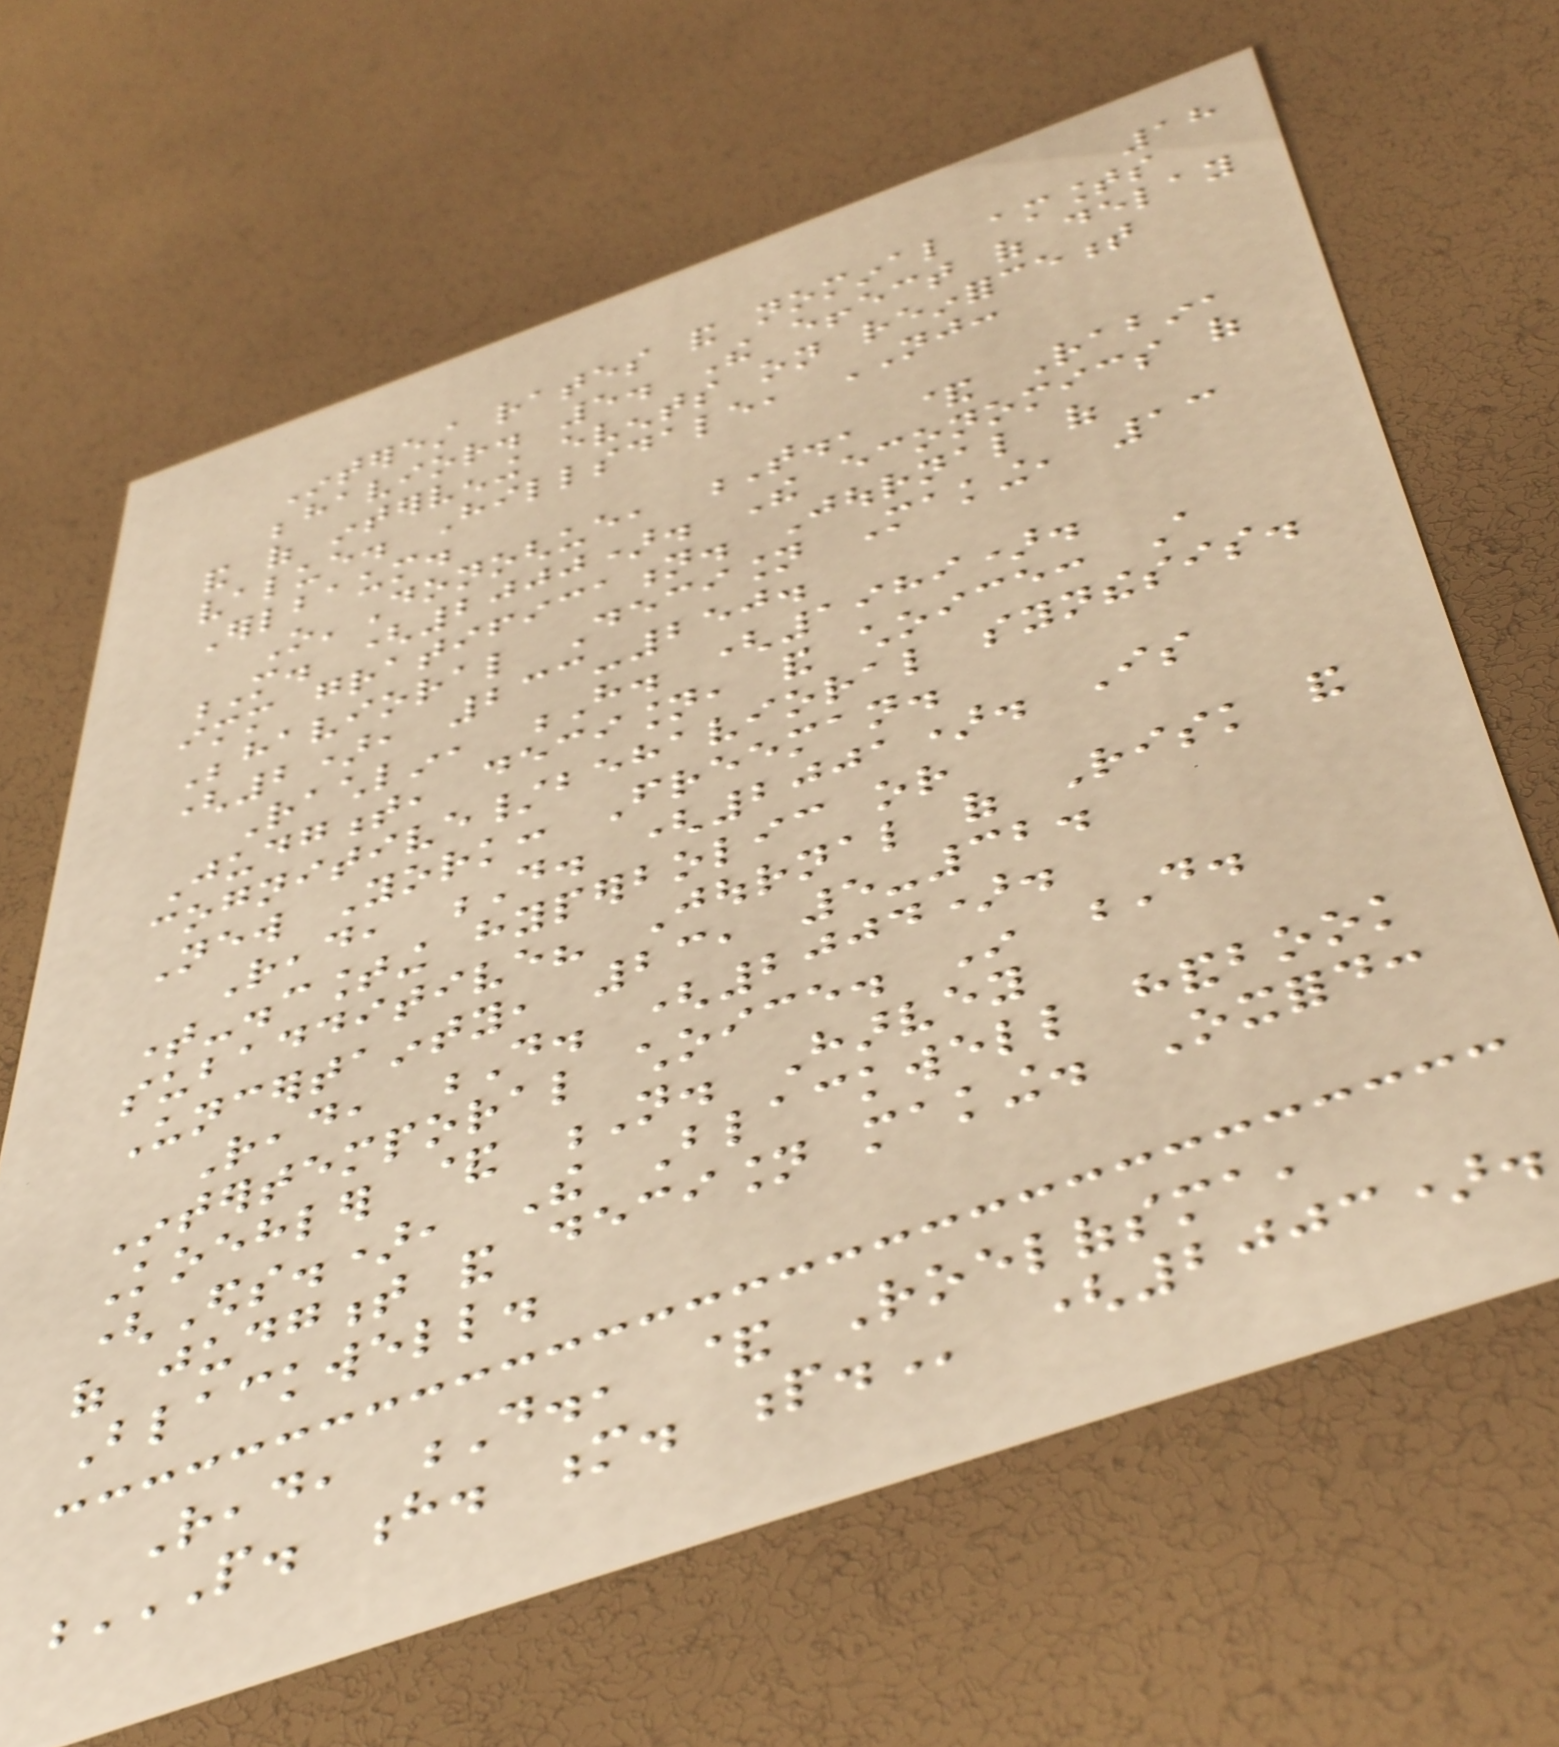18
Interest rates and nominal amounts
behavior. 5. The effect of delay
and of intervening events on reinforcement
value. Hillsdale, NJ:
Erlbaum.
O'Donoghue, T., & Rabin,
M. (2000). The economics of
immediate gratification. Journal of
Behavioral Decision Making, 13
(2), 233-250.
Rachlin, H. (1989).
Judgment, decision, and choice: A
cognitive/behavioral synthesis.
New York: Freeman.
Read, D. (2001). Is
time-discounting hyperbolic or
subadditive? Journal of Risk and
Uncertainty, 23, 5-32.
Read, D. (2004).
Intertemporal choice. In D.
Koehler & N. Harvey
(Eds.), The Blackwell handbook
of judgment and decision making. Oxford:
Blackwell.
Read, D., & Roelofsma,
P. H. M. P. (2003).
